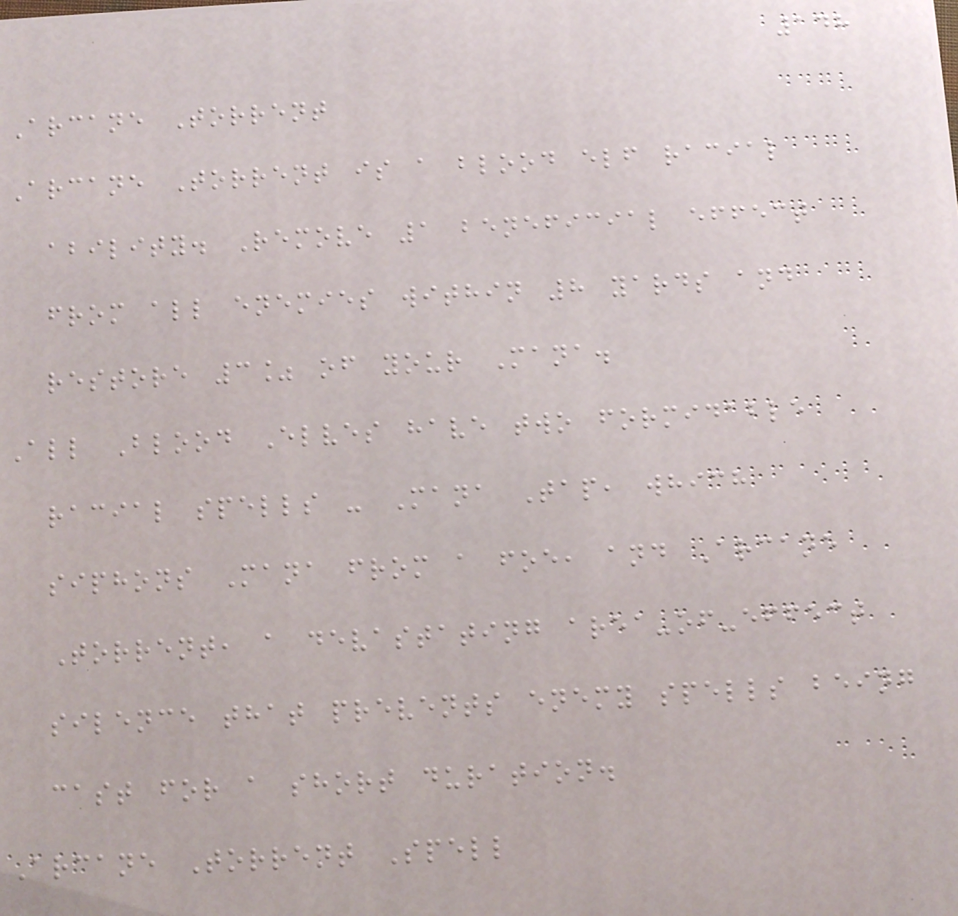148
Arcane Torrent
Arcane Torrent is a blood elf racial
ability. Remove 1 beneficial effect
from all enemies within 8 yards and
restore 3% of your Mana.
All Blood Elves have two formidable
racial spells - Mana Tap, which
siphons Mana from a foe, and Arcane
Torrent, a devastating area-of-effect
silence that prevents enemy spells being
cast for a short duration.
Arcane Torrent Spell
